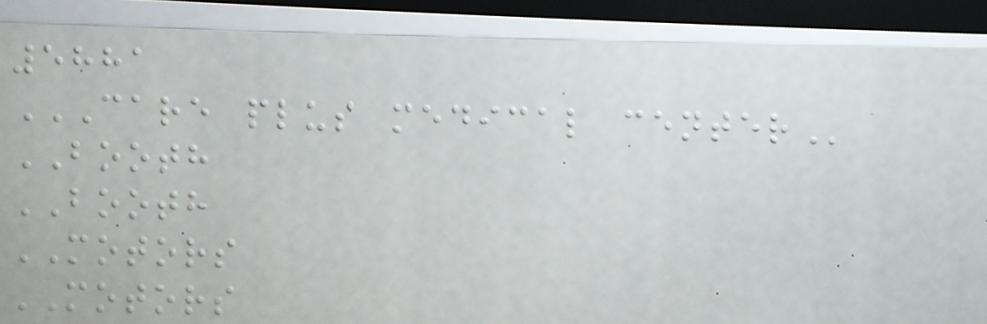5881
CARE PLUS MEDICAL CENTER
BOOTH
BOOTH
MOTORS
MOTORS
